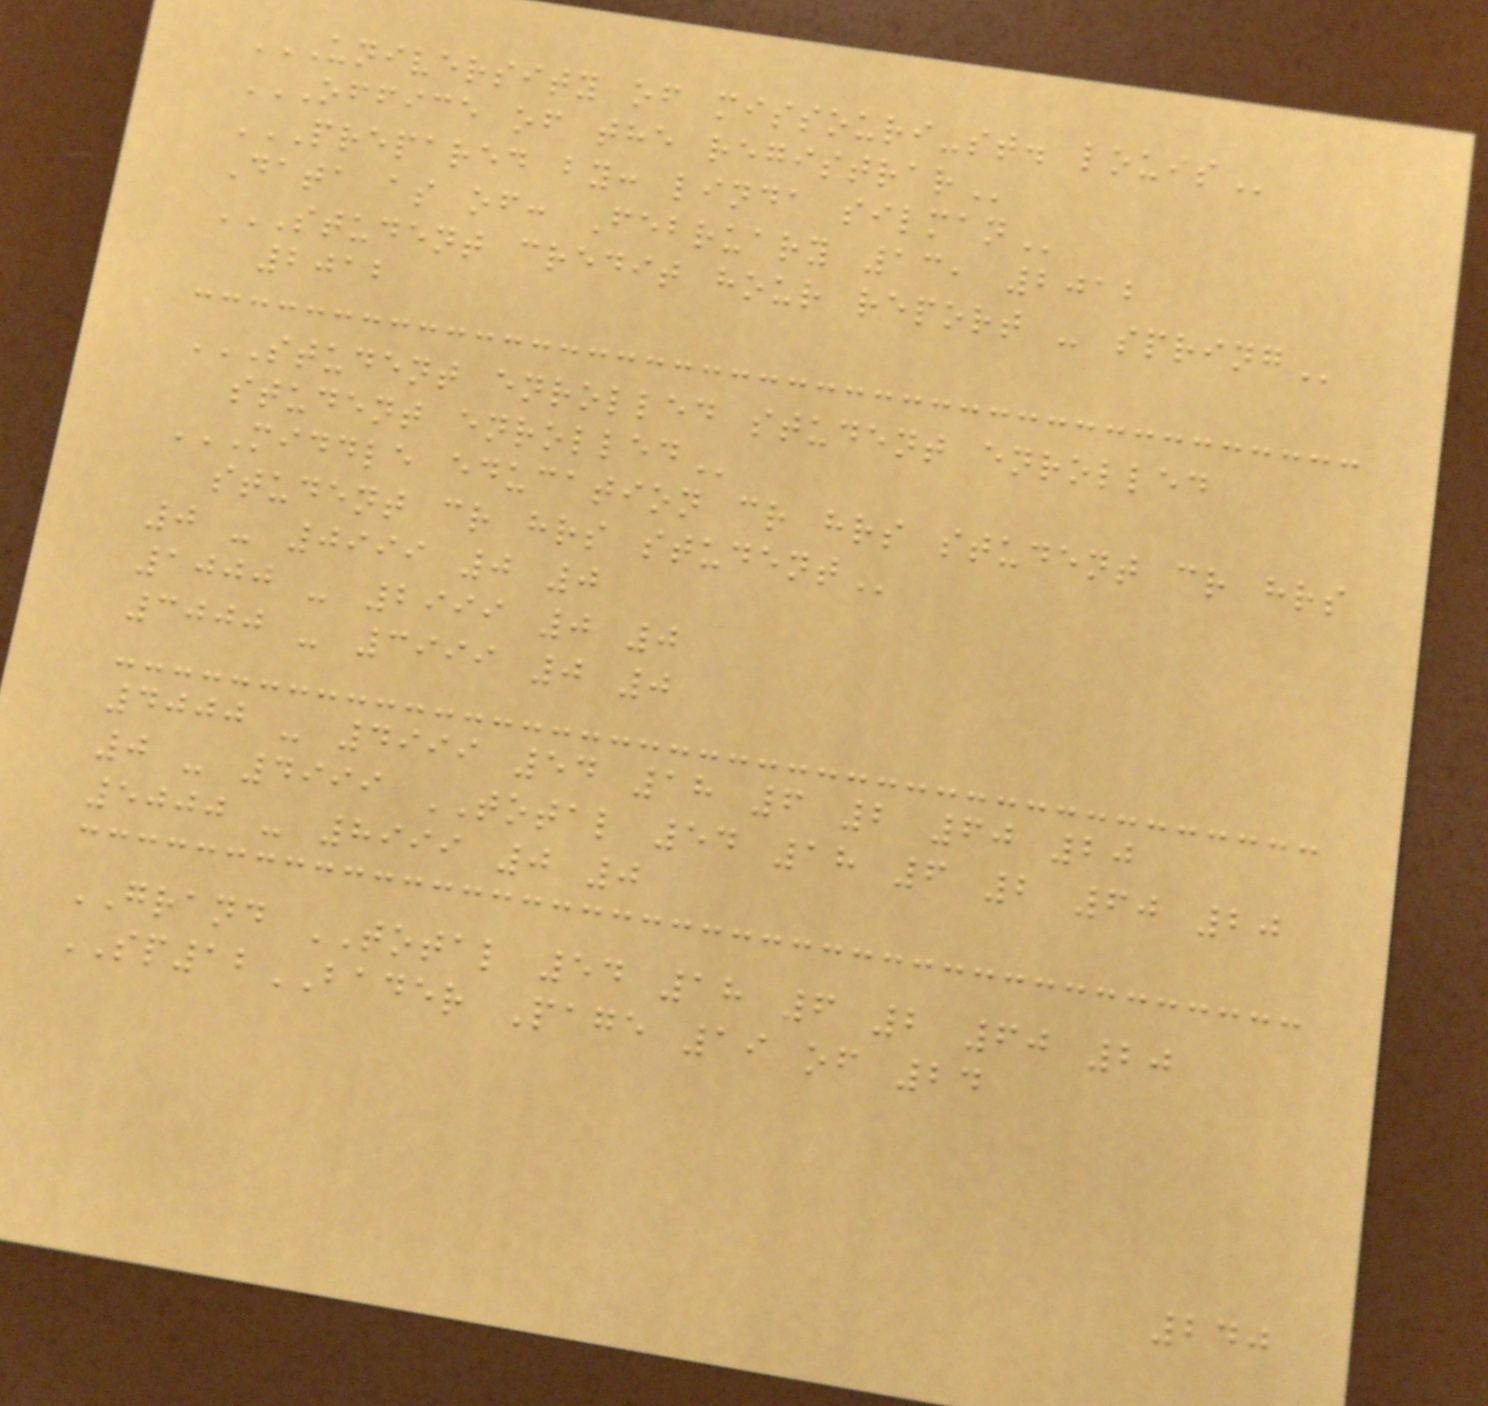UNIVERSITY OF MISSOURI-ST. LOUIS
OFFICE OF THE REGISTRAR
PREPARED BY: LINDA SILMAN
Data as of: February 13, 2012
STUDENT CREDIT HOUR REPORT - SPRING
2012
STUDENT ENROLLED STUDENT ENROLLED
STUDENT ENROLLED
MIDDLE EDUCATION CR HRS STUDENT CR HRS
STUDENT CR HRS STUDENT
0 - 0999 0 0
1000 - 2999 0 0
3000 - 3999 0 0
4000 - 4999 54 18 6 2 60 20
0 - 4999 TOTAL 54 18 6 2 60 20
5000 - 8999 0 0
GRAND TOTAL 54 18 6 2 60 20
SP12BADER Page 19 of 24
240
